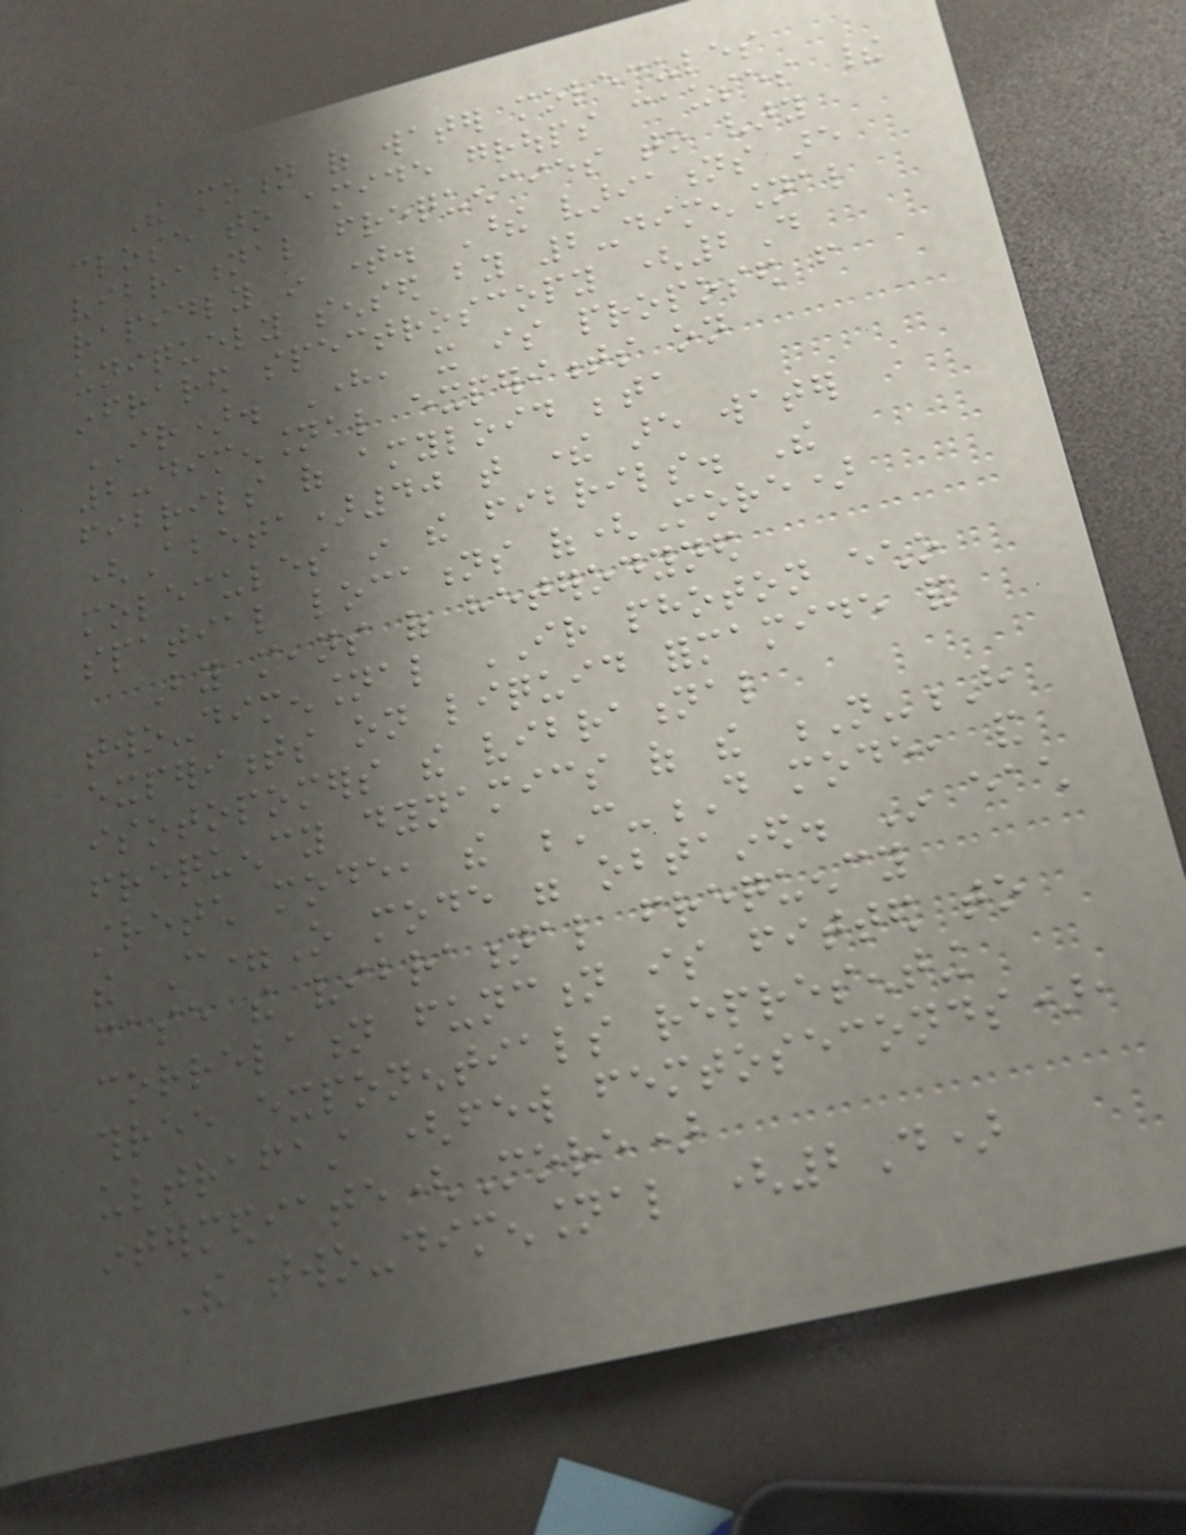The motion of water molecules
close to amide groups causes their
vibrational frequencies to vary
rapidly in time. These variations are
uniquely sensed by 2-dimensional
infrared spectroscopy (2D
IR). Here, it is proposed from
2-dimensional experiments on
fibrils of amyloid beta
(Abeta)40 that there are water
molecules in the fibrils. The
spatial locations of(More)
By means of heterodyned
two-dimensional IR photon echo
experiments on liquid formamide and
isotopomers the vibrational
frequency dynamics of the N-H
stretch mode, the C-D mode, and
the C=O mode were obtained. In each
case the vibrational frequency
correlation function is fitted to
three exponentials representing
ultrafast (few femtoseconds),
intermediate(More)
The two-dimensional (2D)
